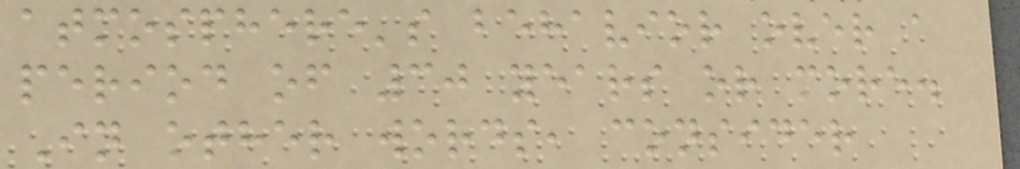atmosphere's behavior over a
period of 30 years or more.
In other words, consider
